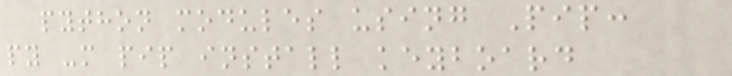python modules using Pip:
py -m pip install keyboard
